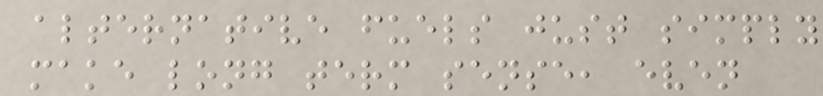alternative fuels just simply
make long term sense, even
